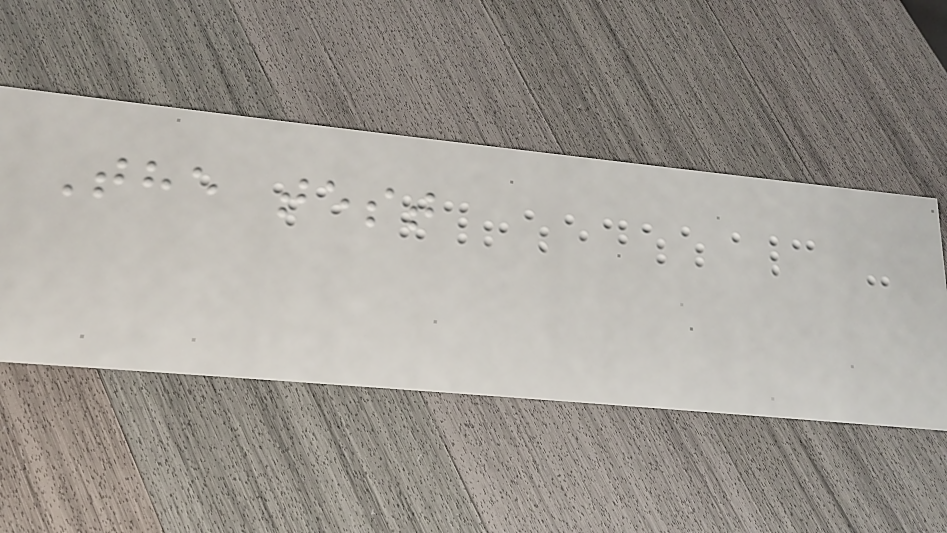The test
